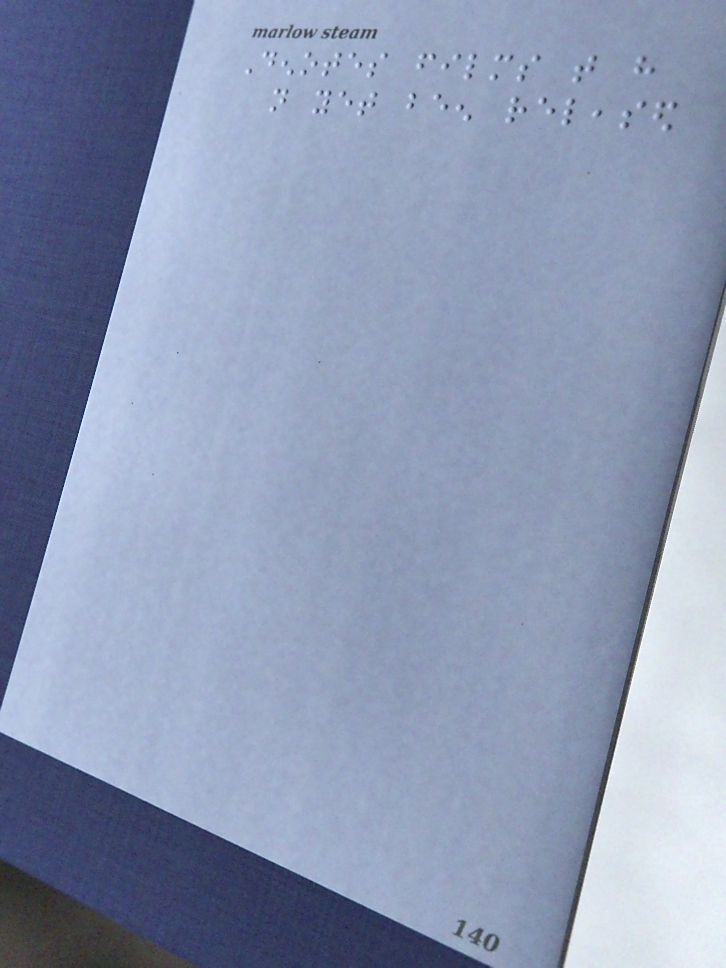Denotes films that have
not yet been released
